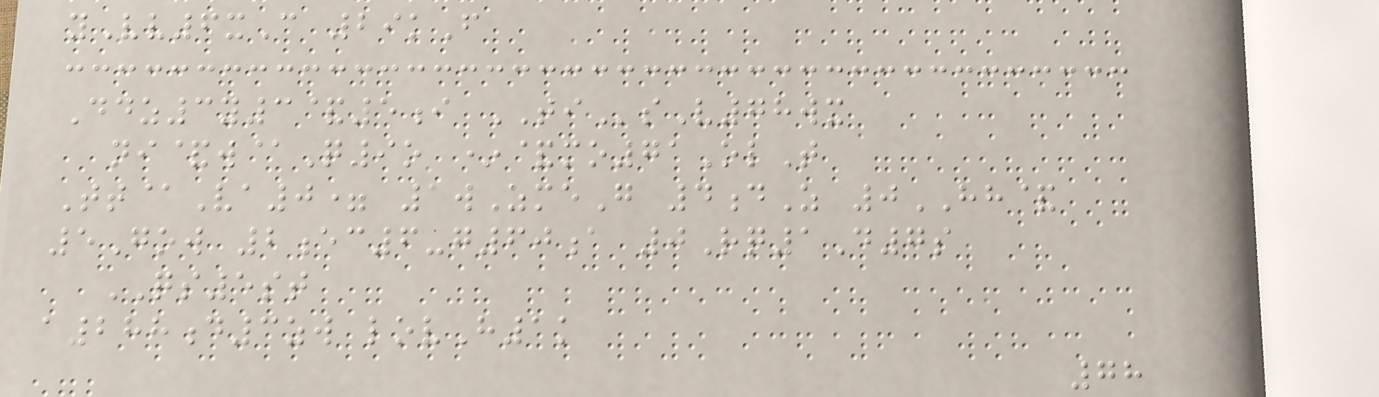yVv6xC 29kF
Ddz3y3&5i TIsV78wx
ni&w@Q9o *&mo71OlT
Tt@Va0= 1wZmeG 4dZ 0HH&
5Gow 2ec6-g60a 0Rq1D7s
QS5st
a288d3zw lovH1k
78
